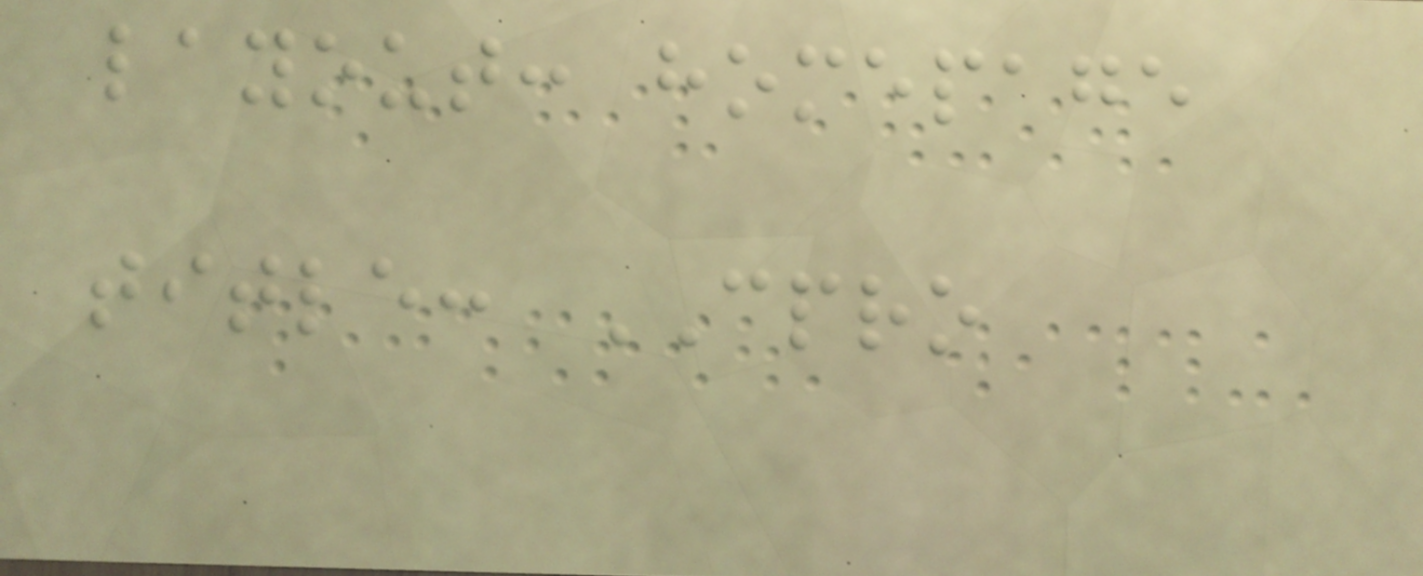layout: homepage
title: CPRO
